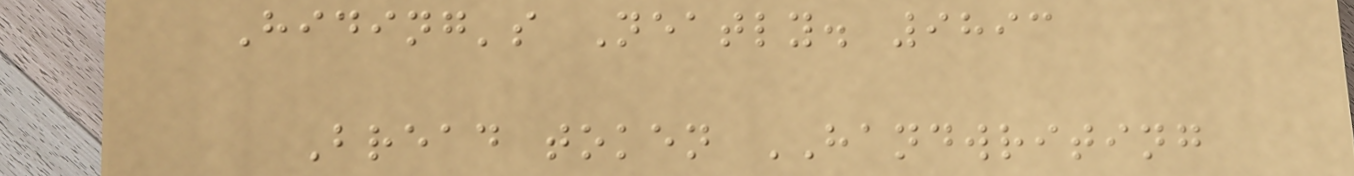Hiding's Neatly. 9893
Bread token HANDWRITING
